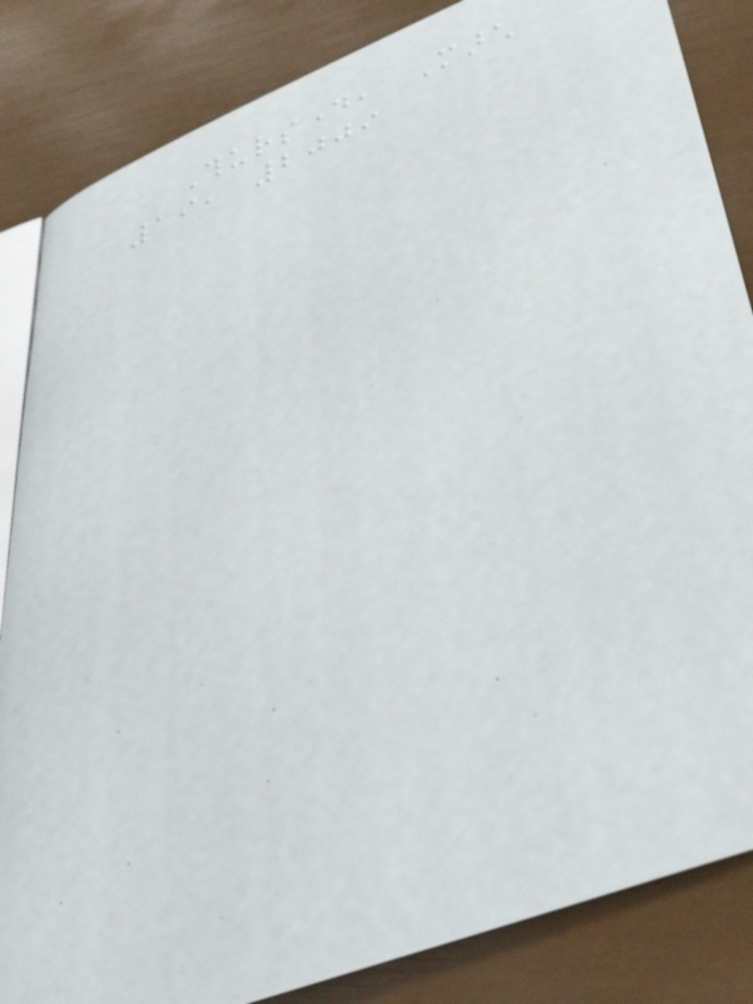Thursday, March
19, 2009
